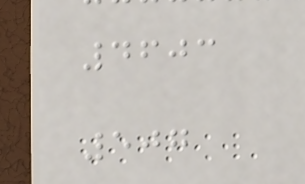4603
507
